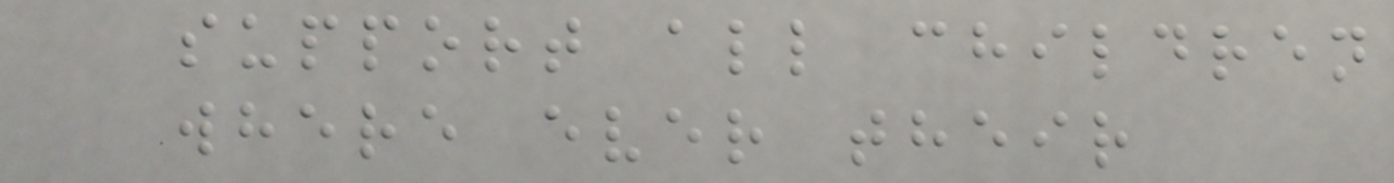support all children
where ever their
